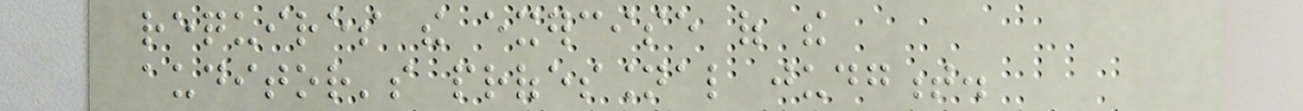requires the exercise of the
auditor's professional judgment.
